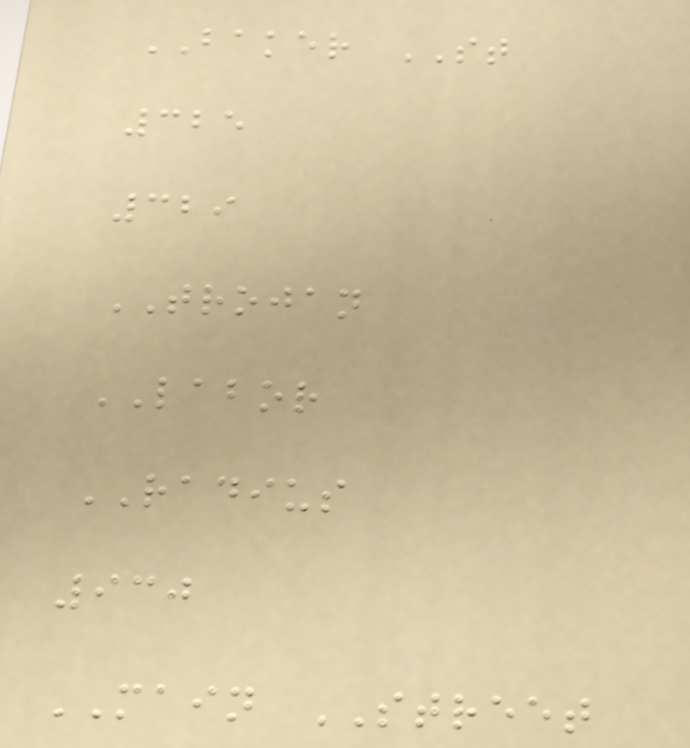BAKER ST
325
329
TROJAN
LABOR
RADIUS
930
MAIN STREET
